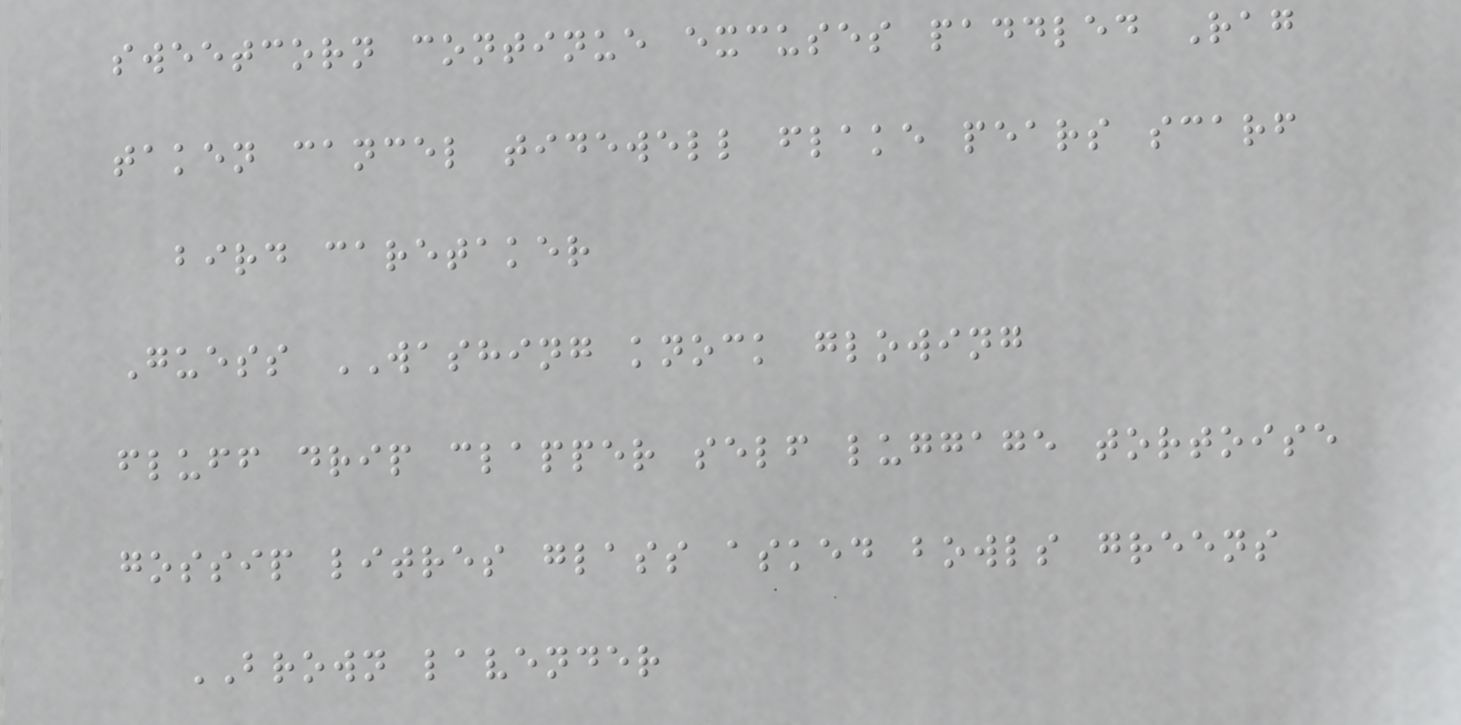sweetcorn continue excuses paddled Rag
taken cancel tidewell flake pears scarf
bird caretaker
Guess WASHING knock glowing
fluff drip clapper self luggage tortoise
gossip litres glass asked bowls greens
BROWN lavender
